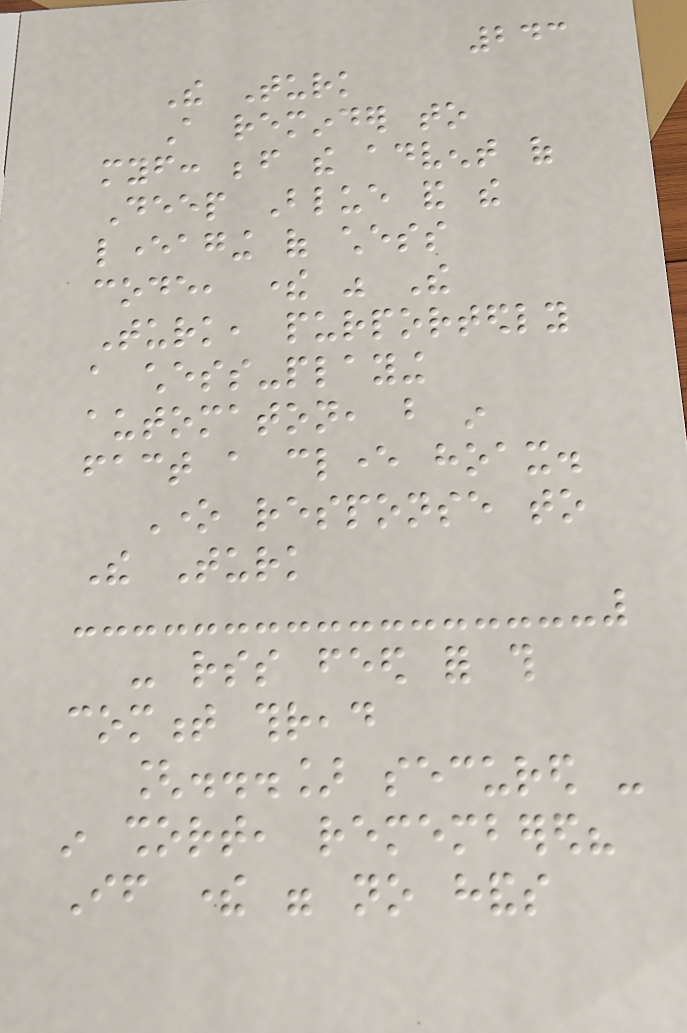243
The Turk
A reminder to
myself: before the advent of
Deep Blue and the
leveraging of chess
code, there was The
Turk, purportedly
a chess-playing
automaton, but in
fact a clever hoax.
One response to
The Turk
- rss feed for this
comment thread
[...] secured -
in short, remembered?
If there were no hands
